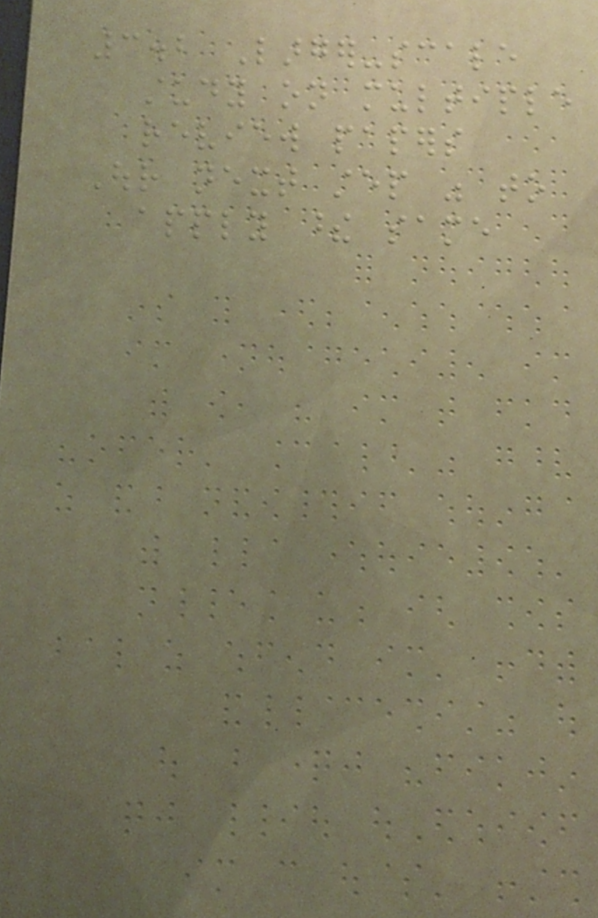3.2 Larger-scale
study on multiple
review papers
Our next step was to
apply these same
